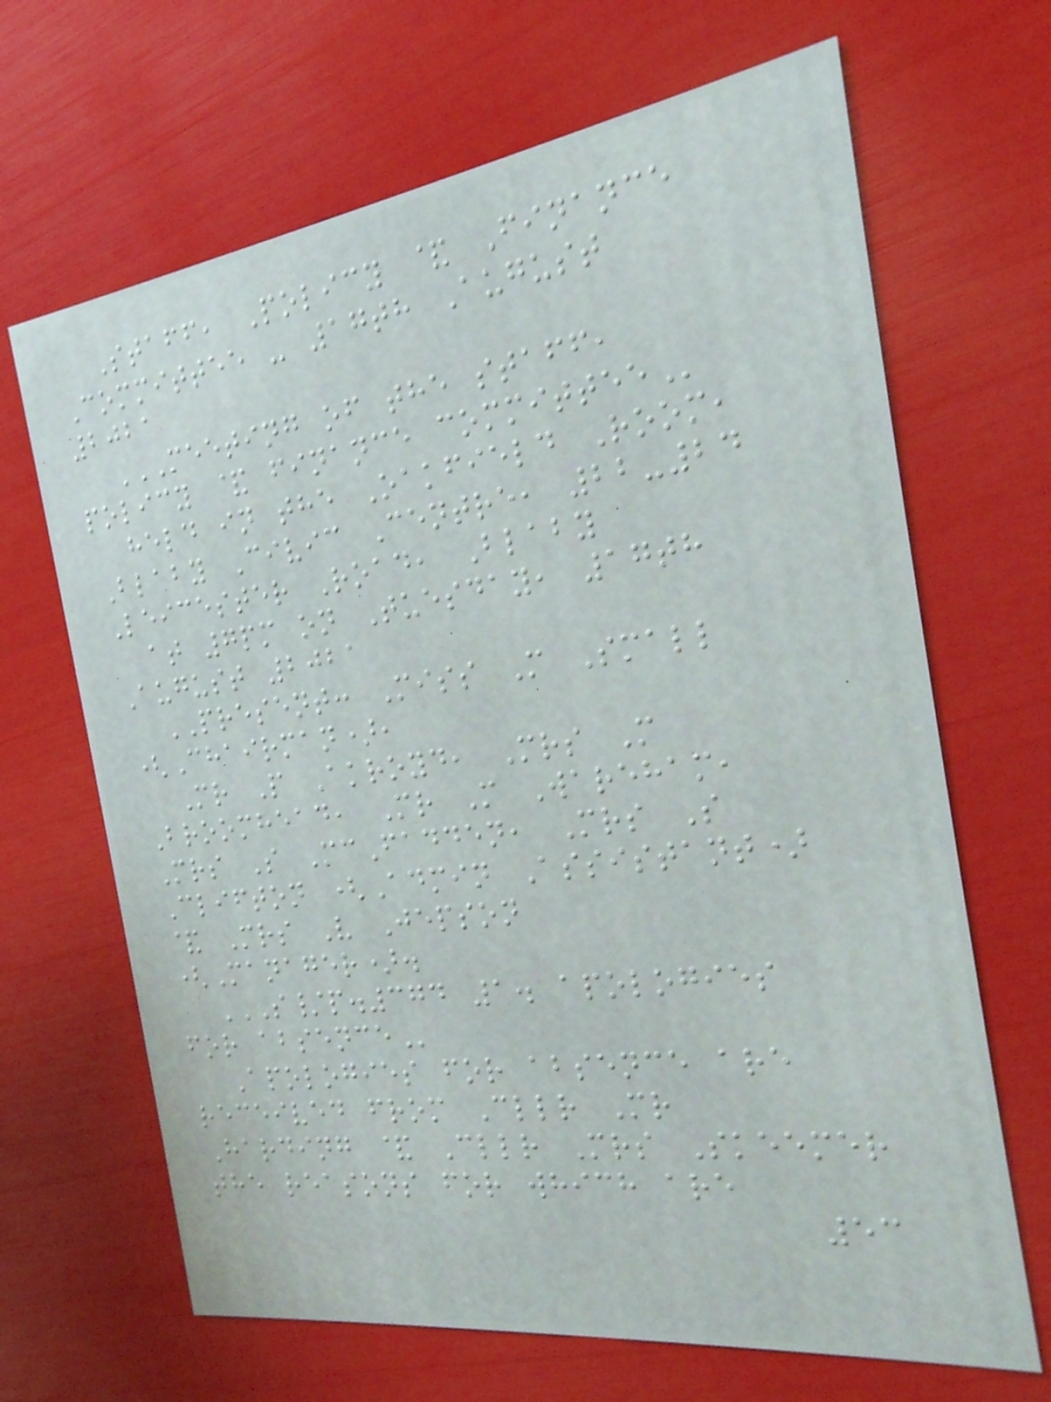Staff, Policy & Finance
Committee - 17th August
2021
MEETING OF THE STAFF,
POLICY & FINANCE COMMITTEE
held in the Oakfield Room,
Blaby Civic Centre, 22-24
Leicester Road, Blaby
at 7pm on Tuesday, 17th
August 2021
PRESENT: Miss M Small
(Chairman),
Mr P Akroyd, Mrs M
Broomhead, Mr M Wareham,
Mrs S McFadden, Mrs S
Clifton (Admin Assistant)
& Mrs V Jepson
(Manager).
S/P.374 1. APOLOGIES
FOR ABSENCE
Apologies for absence are
received from Cllr Mr
Harding & Cllr Mrs Skeemer
the reasons for which are
53
